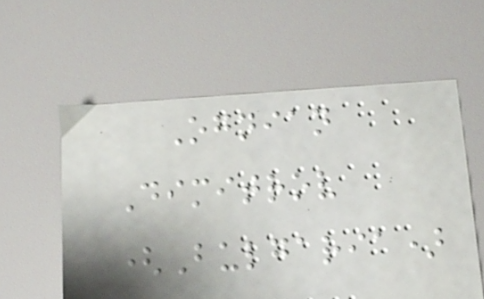Ognian
Dimitrov
(Bulgaria)
